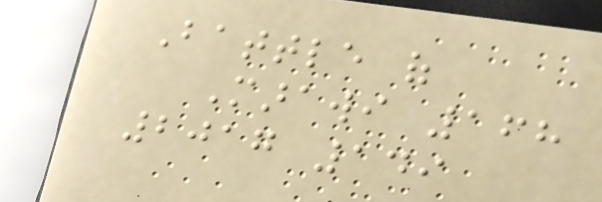Battle of
Marawi 168
2017 149
